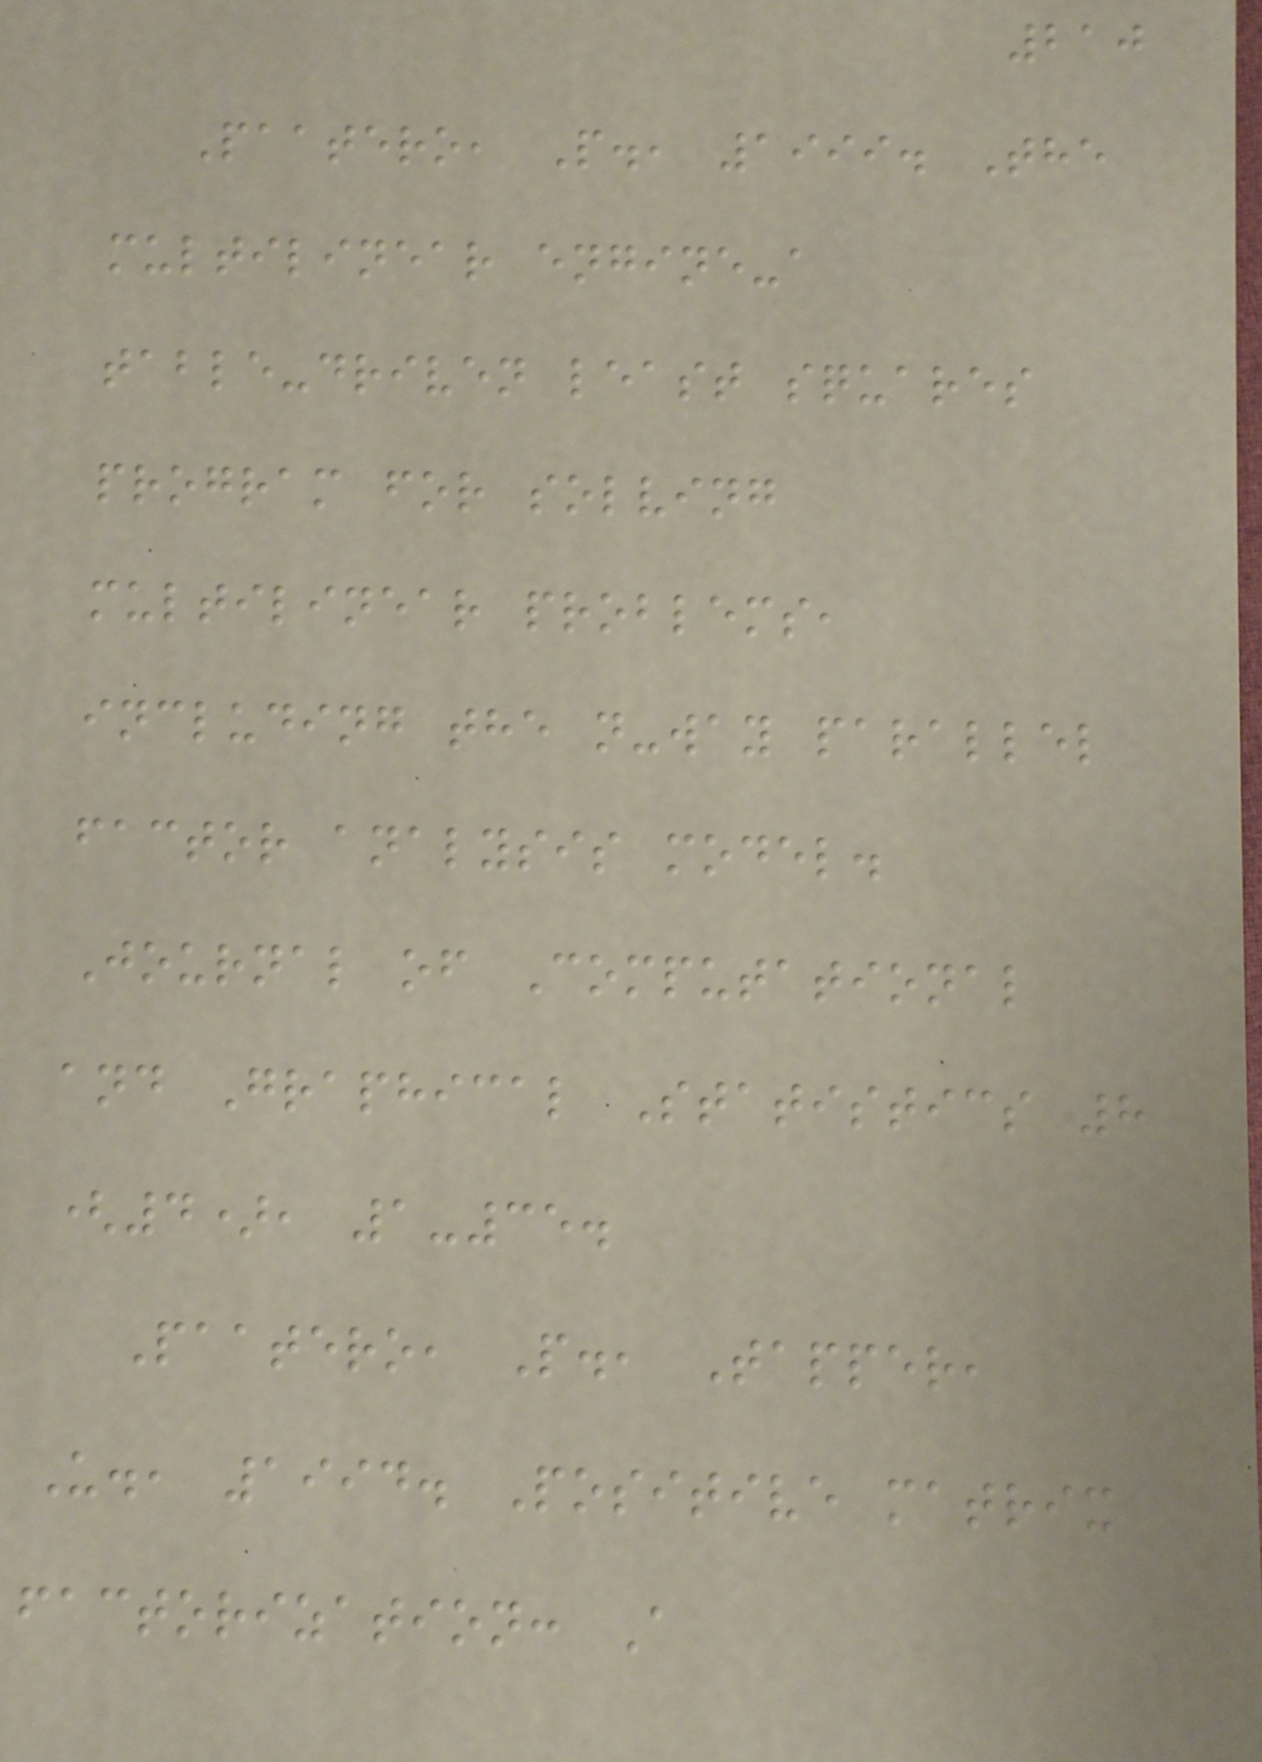210
Paatero, P., 1999. The
multilinear engine-a
table-driven least squares
program for solving
multilinear problems,
including the n-way parallel
factor analysis model.
Journal of Computational
and Graphical Statistics 8
(4), 1-35.
Paatero, P., Tapper,
U., 1994. Positive matrix
factorization: A
